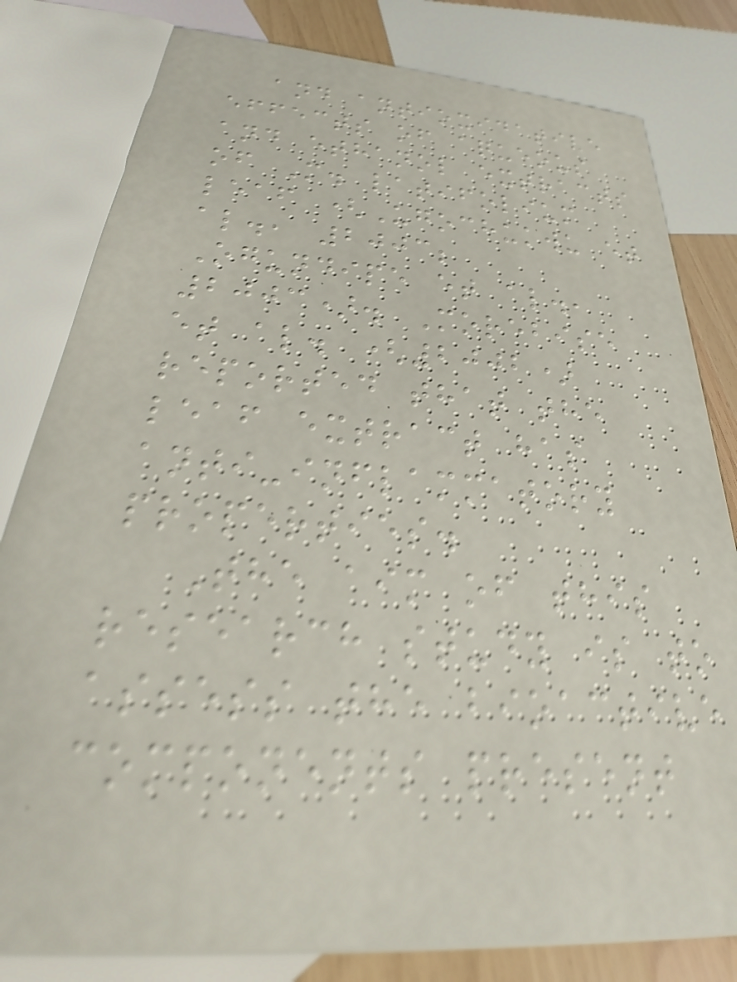and antioxidative
effects of aqueous
and ethanol extracts
of M. latifolium
leaf (Ugochukwu et
al., 2003;
Ogundipe et al.,
2003). Morebise
et al. (2002)
reported that the
leaf extract has
anti-inflammatory
properties.
The aim of this
research study is to
assess the bioactive
components present
